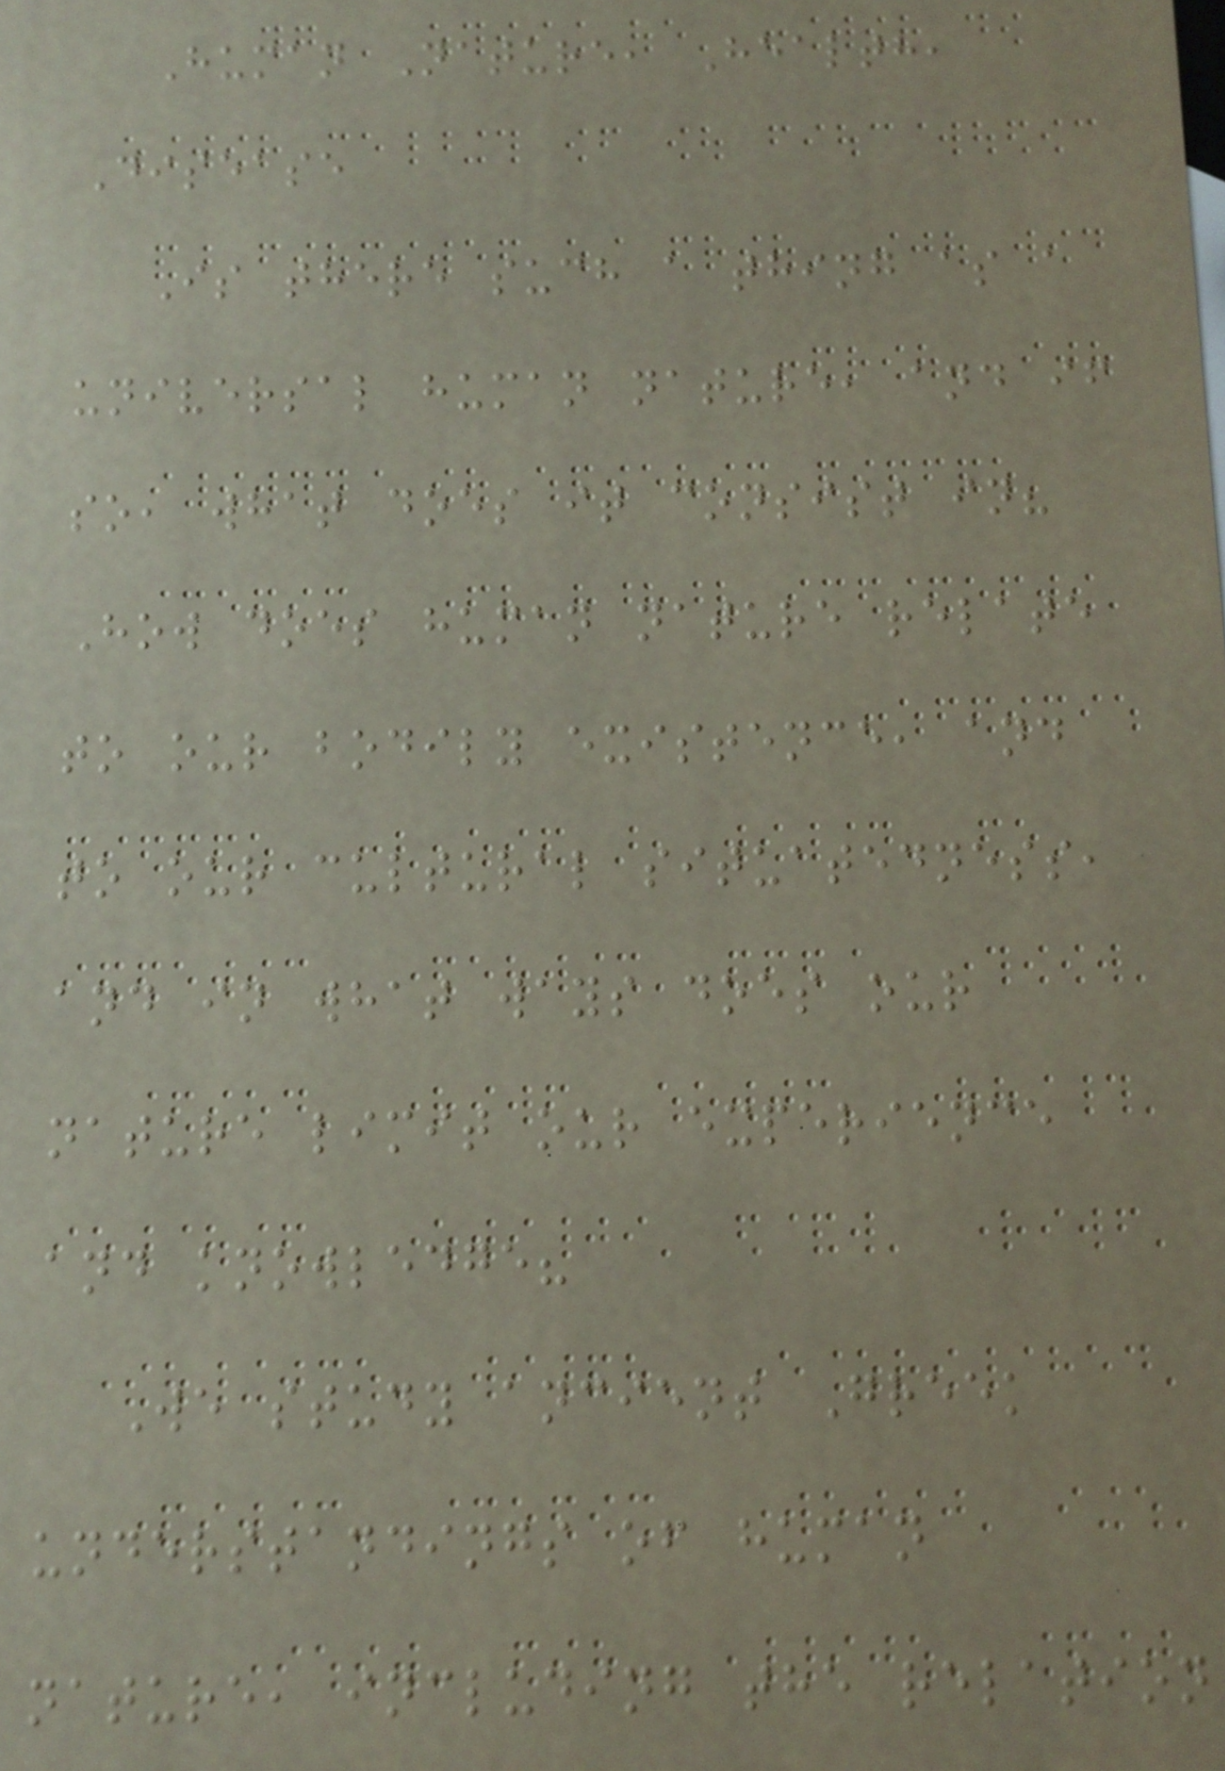Human Nature, Health,
Disease
Is there such a thing as a
universal human nature, and if
so, what does it consist in?
How does human nature relate
to our bodily existence, and
to our cultural situatedness,
and in what ways does our
nature limit our experience
and knowledge?
We study ancient Greek
understandings of human
nature, including the relation
